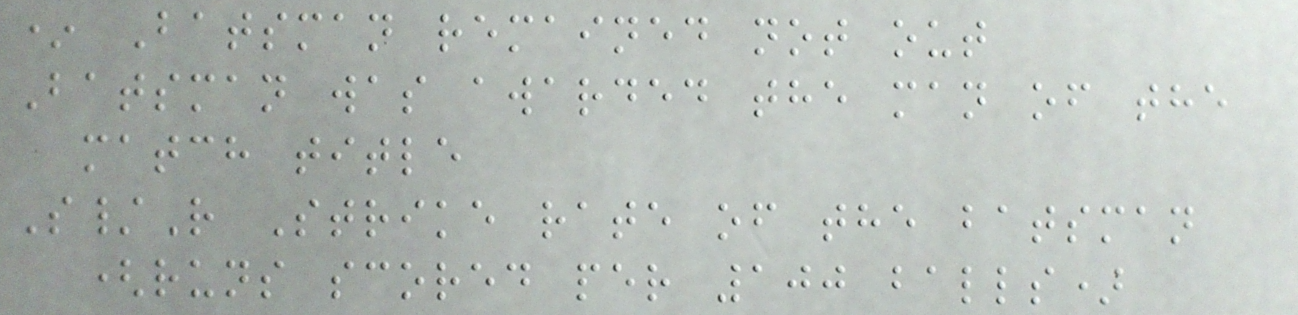* Batsman remained not out
Batsman was awarded the man of the
match title
S/R Strike rate of the batsman
(runs scored per 100 balls)
